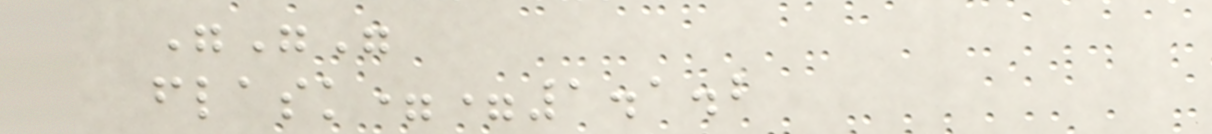"""
flask==1.1.2
